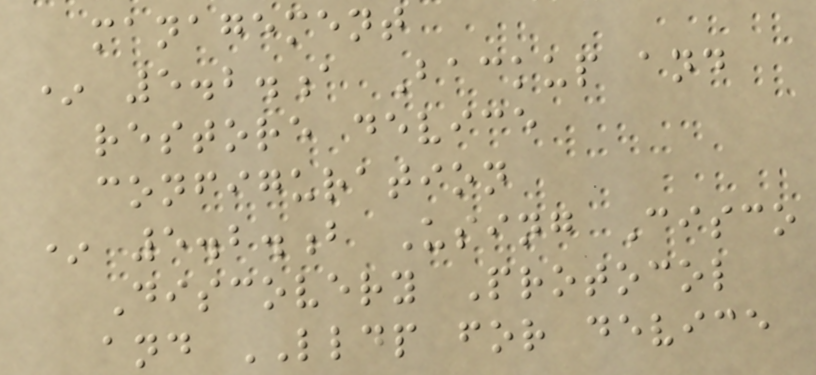management
* 5.2.a Backup and
restore device
configuration
* 5.2.b Using Cisco
Discovery Protocol
and LLDP for device
